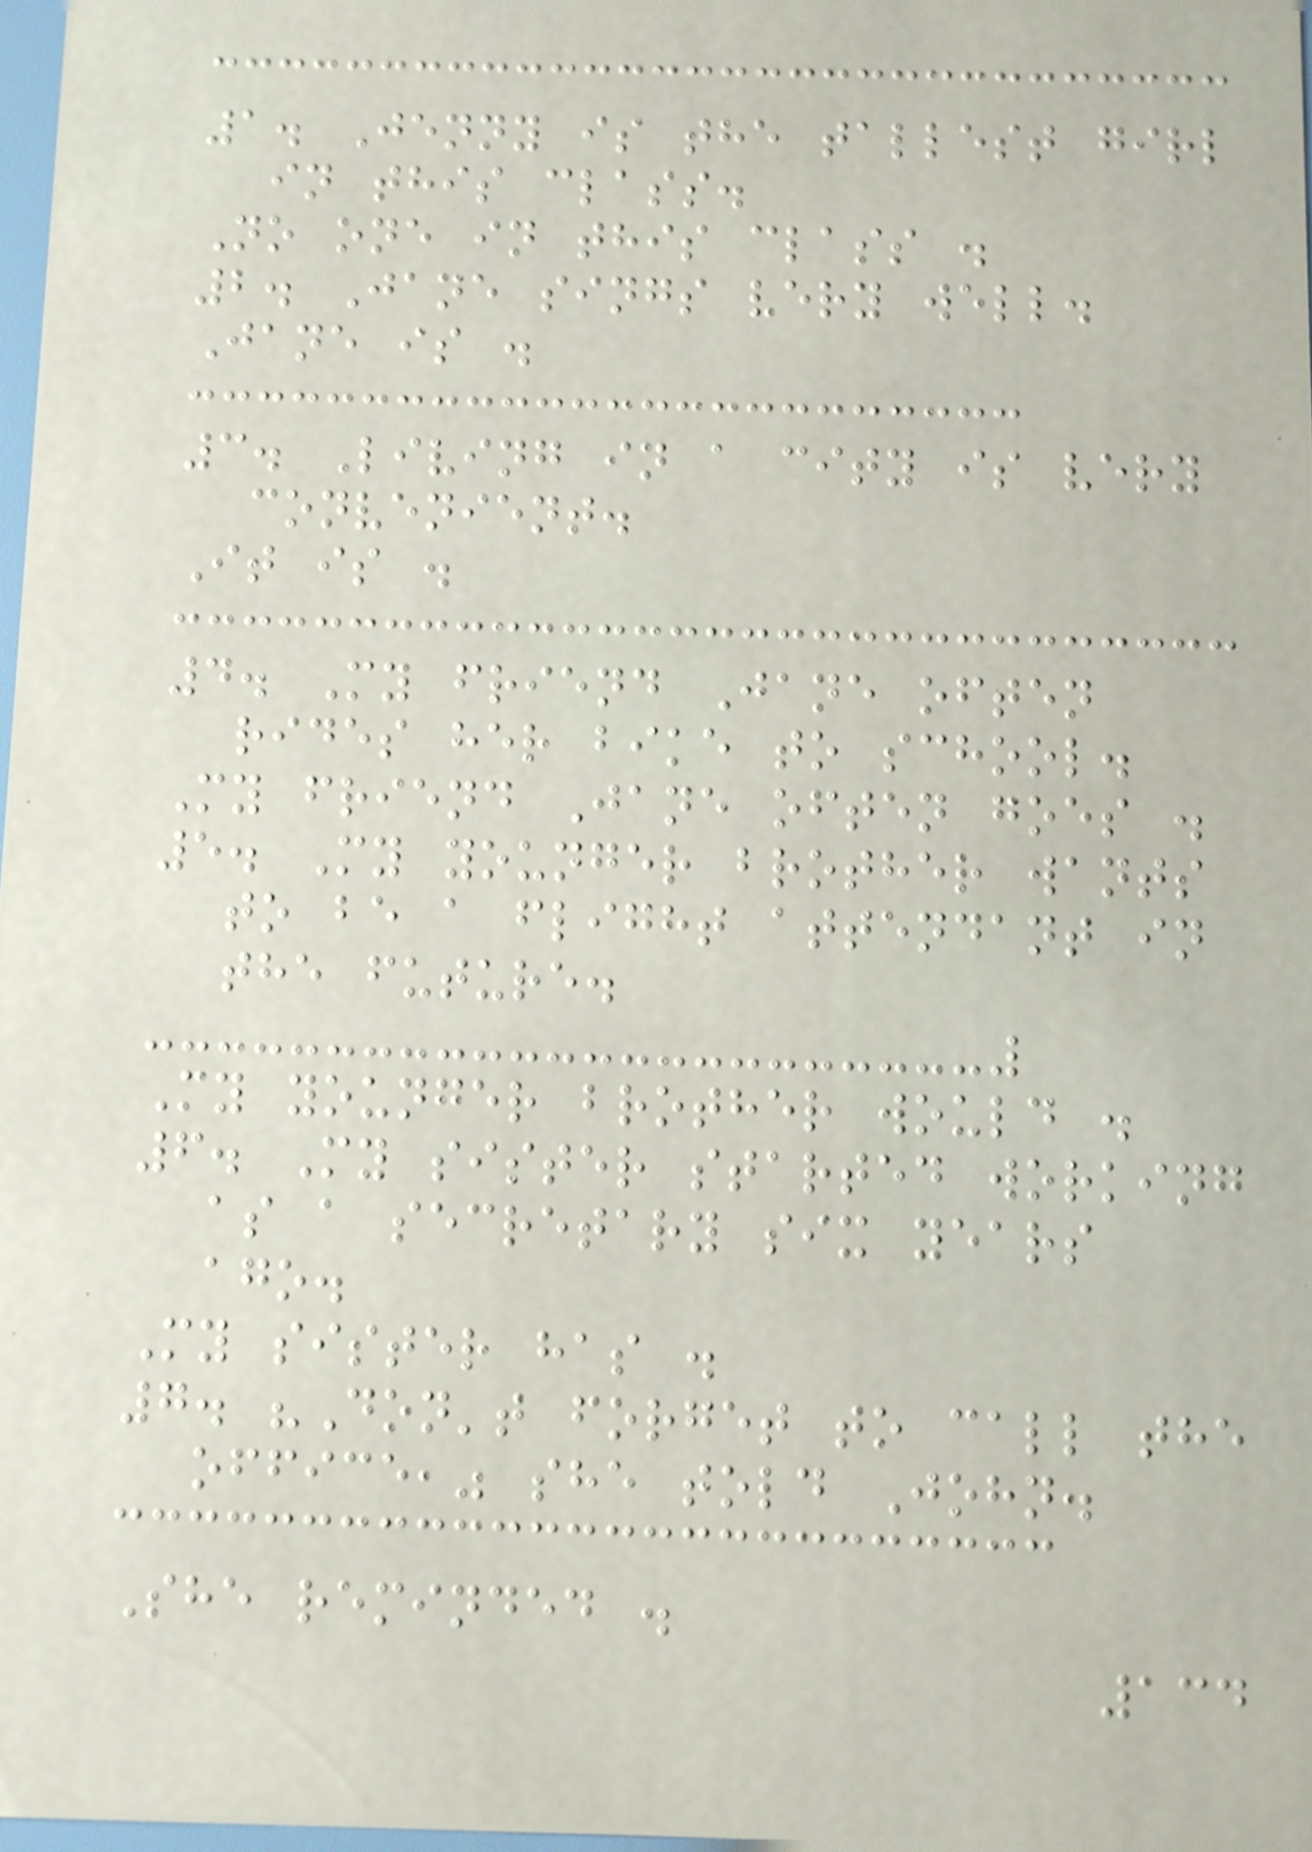1. Jenny is the tallest girl
in this class.
No one in this class .
2. Jane sings very well.
Jane is .
3. Living in a city is very
convenient.
It is .
4. My friend Jane often
rides her bike to school.
My friend Jane often goes .
5. My younger brother wants
to be a flight attendant in
the future.
My younger brother would .
6. My sister started working
as a secretary six years
ago.
My sister has .
7. "Don't forget to call the
office," she told John.
She reminded .
134
